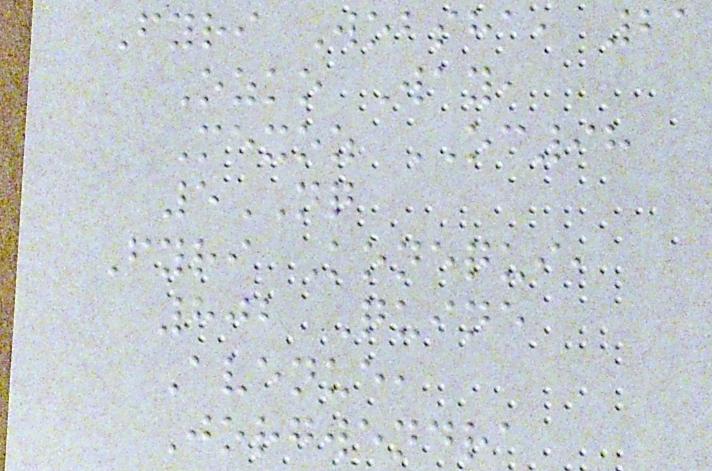Fyri Wobsha, 21
Ozko Way,
Mexoz OC98
5NQ
Fyri Konequi,
802 Quine
Avenue,
Jorgwendra
